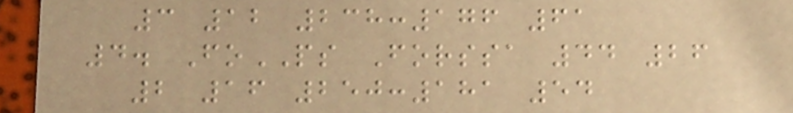3 12 238:176 61
4. FoPS Forssa 44 26
2 16 250:181 54
